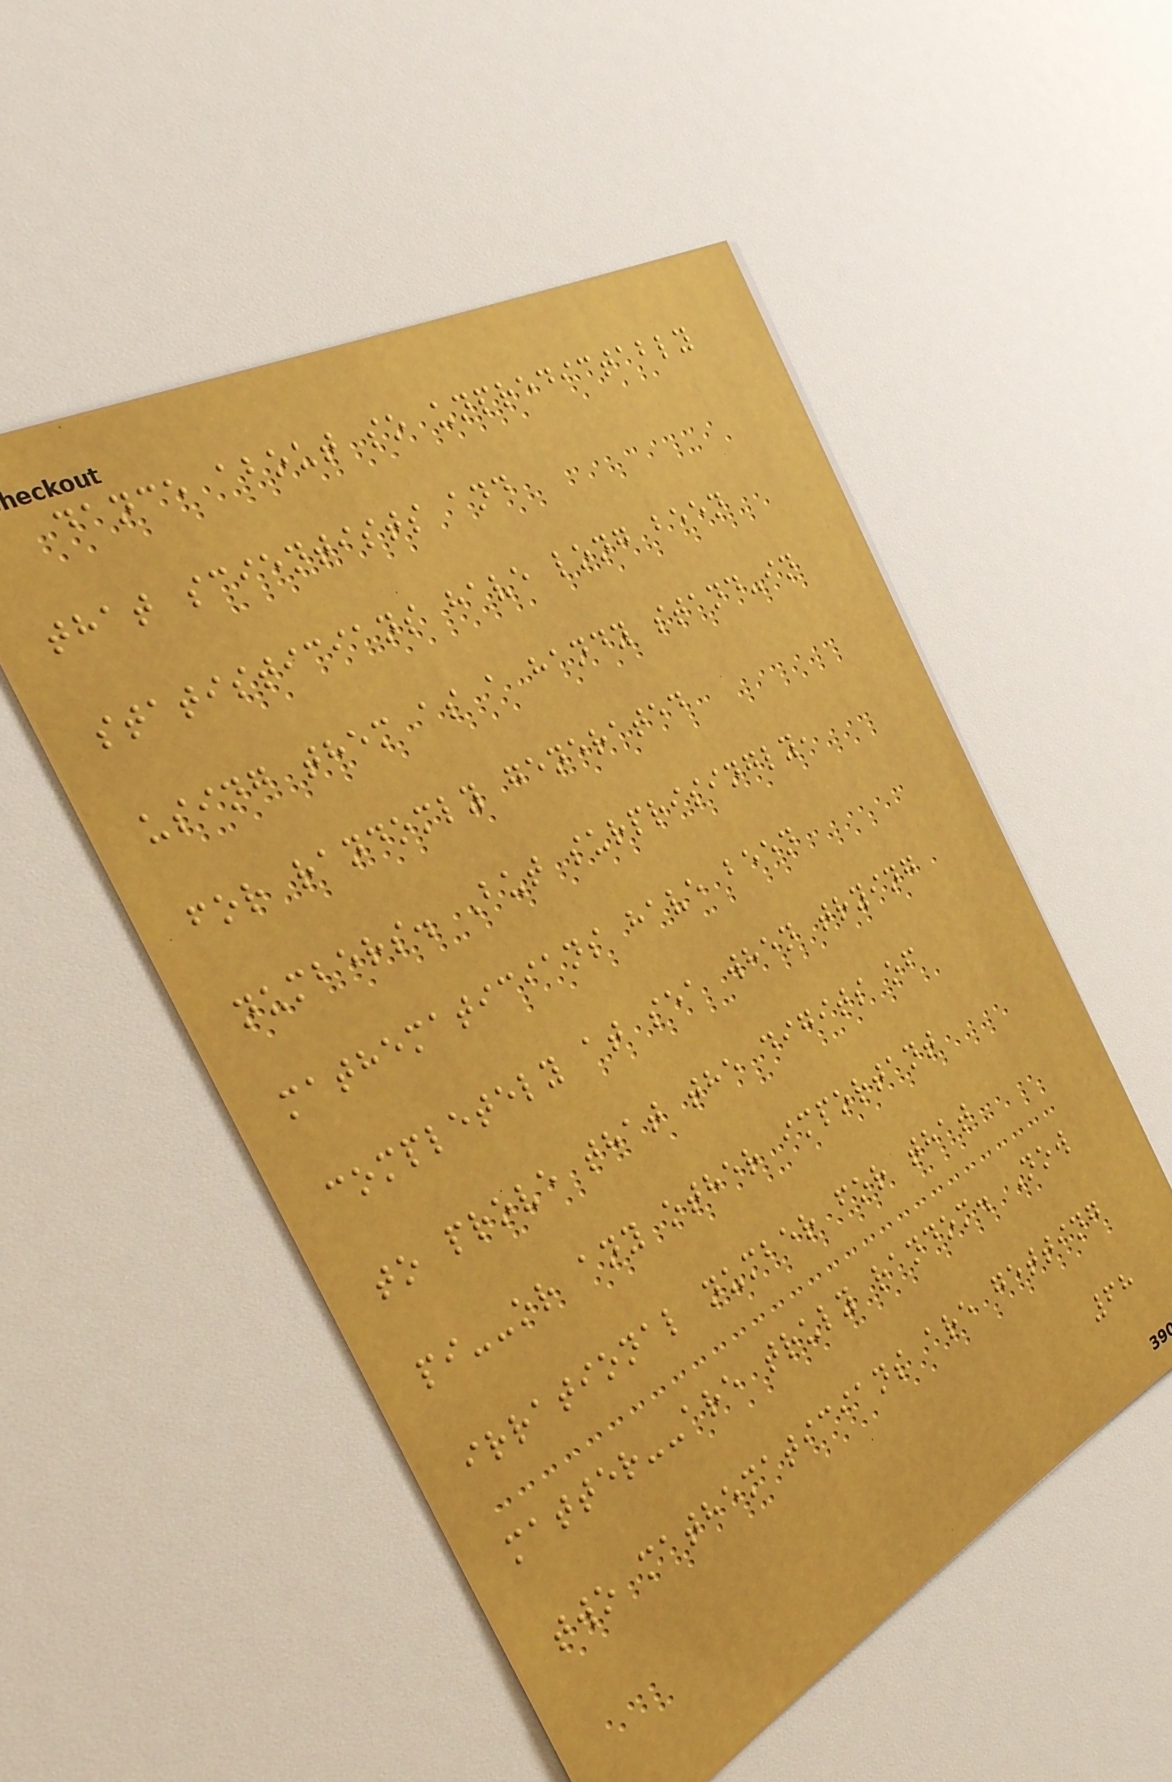dance about so unpredictably
that scientists and
statisticians have long been
using them as a handy stand-in
for randomly generated
numbers. But surprisingly,
mathematicians have been
completely at sea when trying
to prove that the digits of
pi--or any other important
irrational number for that
matter--are truly random. Now
two mathematicians are getting
68
